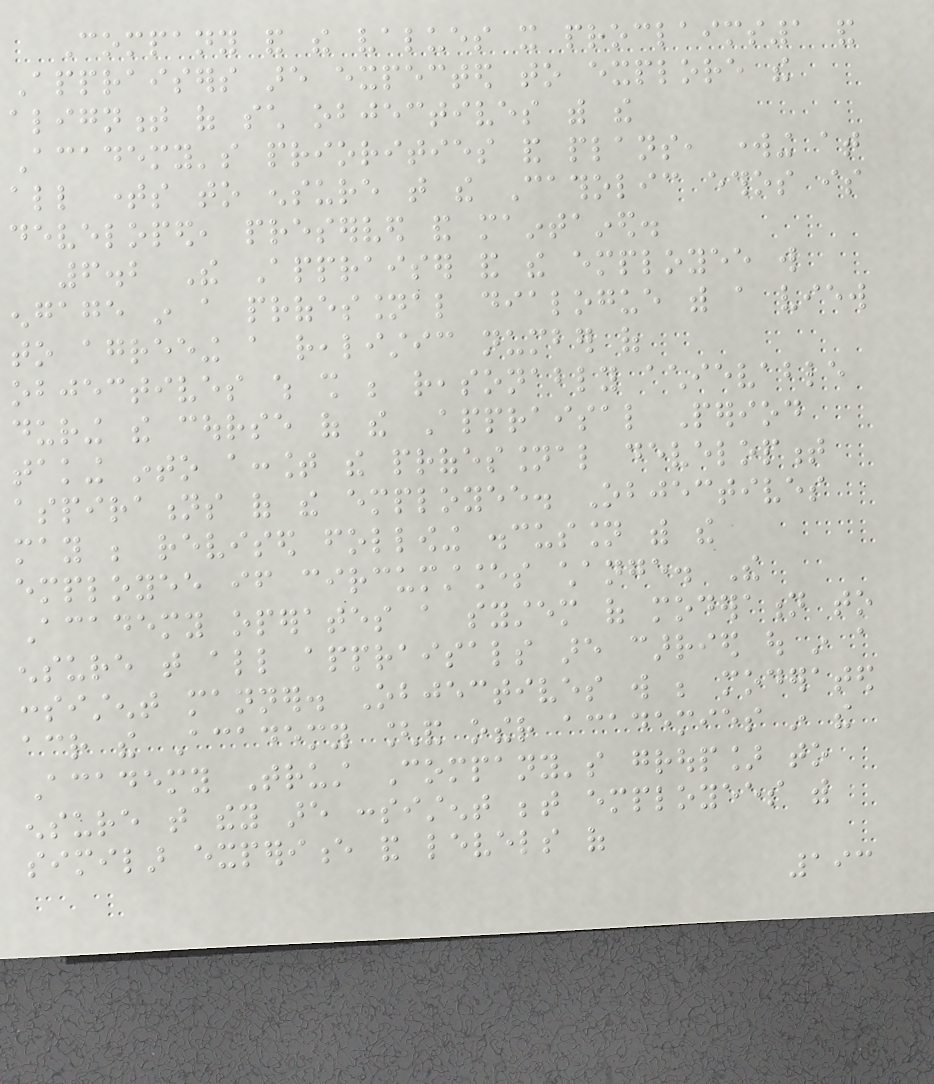Company and the values it proclaims1 and
Appraisers are expected to explore the
alignment of such objectives with the
Academy's priorities and plans, working at
all times to ensure that the Catholic ethos is
developed, preserved and maintained.
6.2 The Appraiser and the employee will
engage in a professional dialogue with a view
to agreeing a realistic number of
objectives which shall be reasonably achievable
during the course of the Appraisal Period
taking into account the professional development
aspirations of the employee. Objectives
may be revised following discussion with the
employee if circumstances change. The
Academy operates a system of moderation to
ensure that all appraisals are carried out in a
consistent manner. Objectives will be moderated
across the Academy [and other academies in the
Academy Trust Company's group] to
ensure that they are consistent between employees with
similar experience and levels of
193
